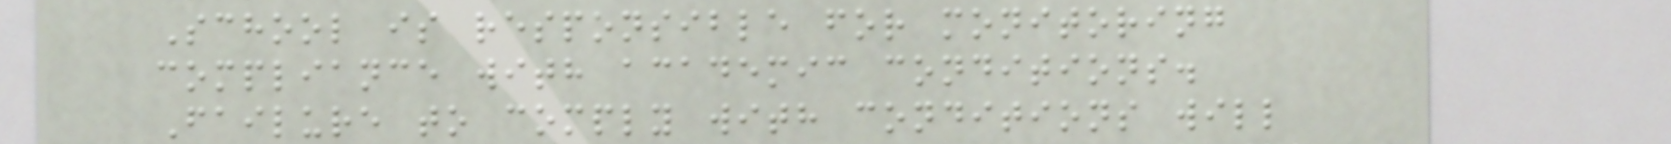School is responsible for monitoring
compliance with academic conditions.
Failure to comply with conditions will
